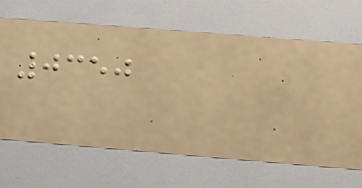0350
